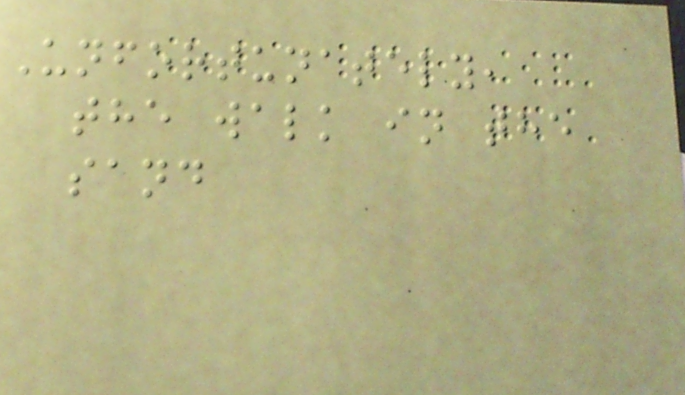Unfortunately,
the walk in the
sand
